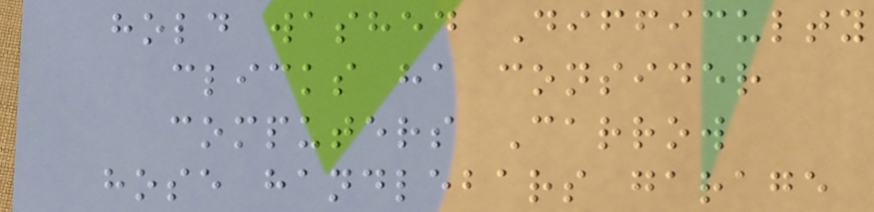hold washed Difficulty
clicks ha consider
computers Carrow
hose handlebars garage
